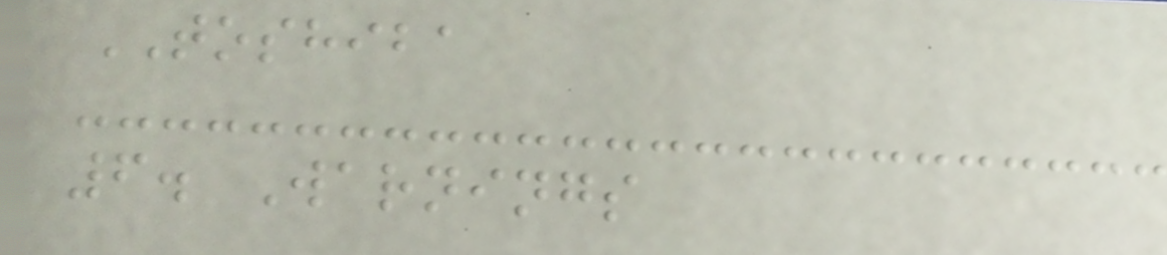TOSHIBA
6. Warnings
